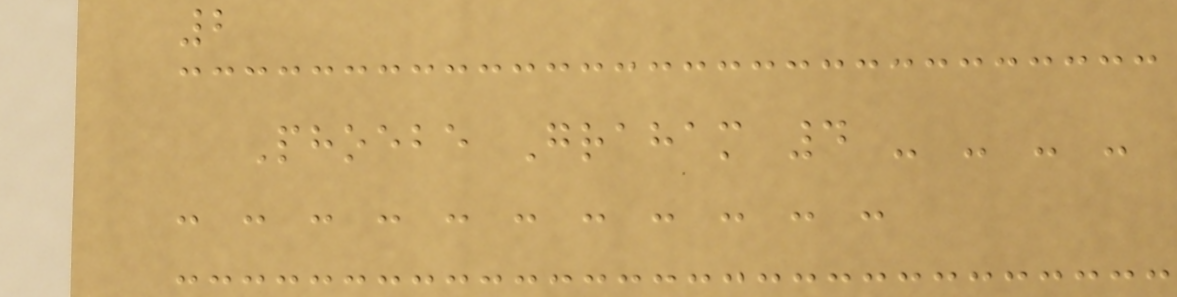2
Phoebe Graham 4 - - - -
- - - - - - - - - - -
